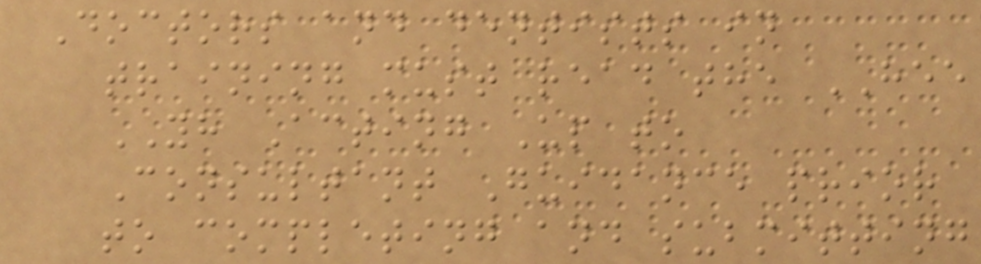Doctors and dentists in
training must read the HEE
YH Acting Up to
Consultant Guidance prior
to completing and submitting
